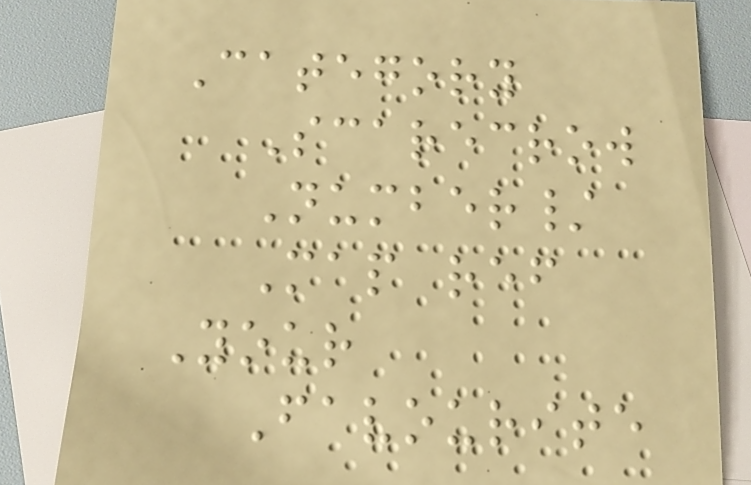Category
Scarecrow
Number/
Map ref
Your
Favourite
